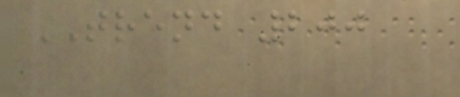TREND 200
